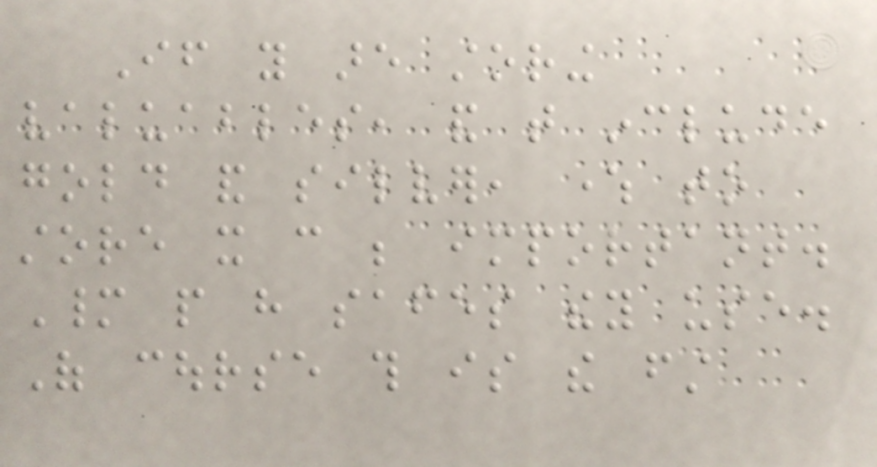If you are storing
valuables, and that include
gold and silver, where to
store it can be important.
Many people have safes they use.
Of course this is the first
